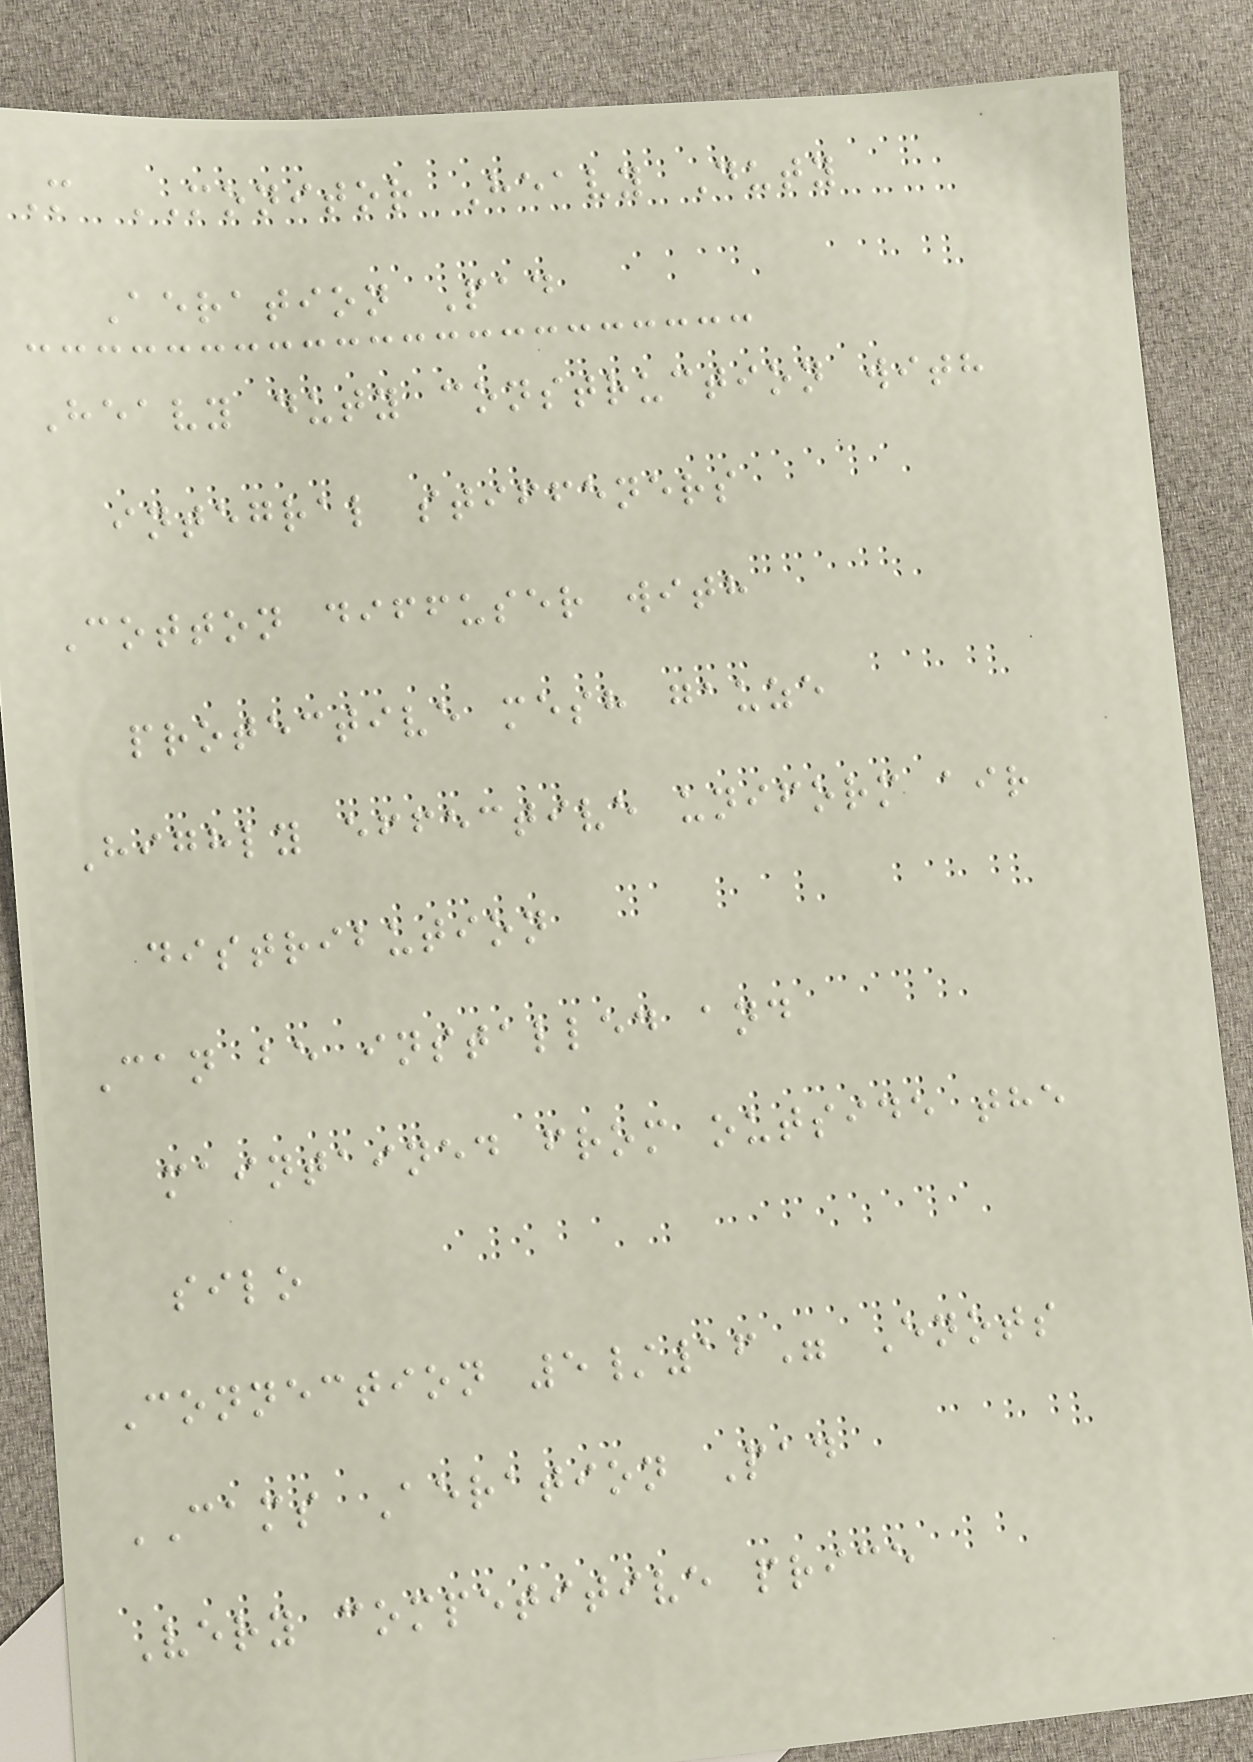M MONITOR Heavy Duty
Aeration Pad
Heavy duty construction with
integral stiffeners
Cotton diffuser with
protective mesh gauze
Highly effective uniform air
distribution
Can be installed and
maintained from outside the
silo
Connection 5/16" Enots
CAMS Aeration Pad
Very competitive price
